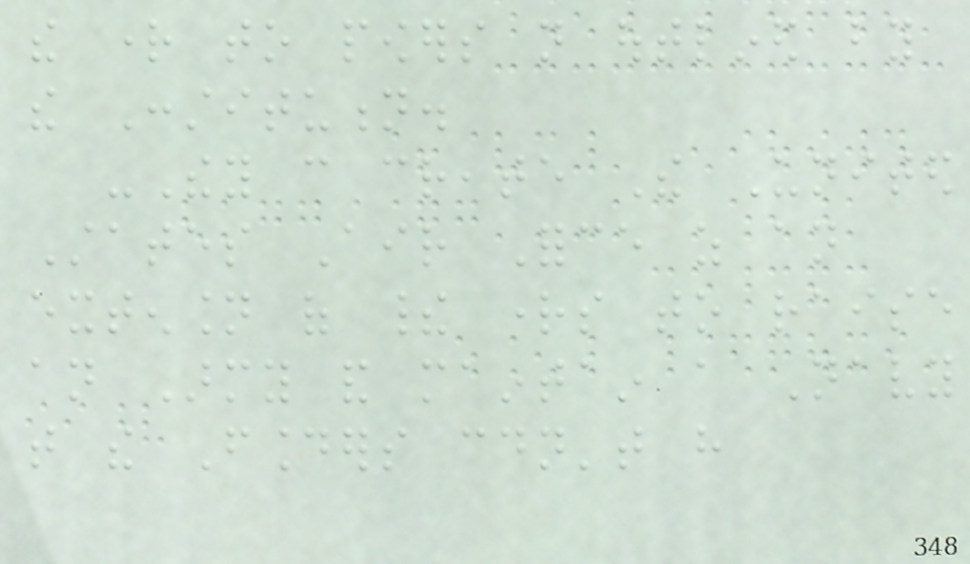the right to powers not outlined by
the Constitution.
-They can create The United
States Air Force as an
extension of their rights to raise
an Army and maintain a Navy
that the Founders couldn't have
